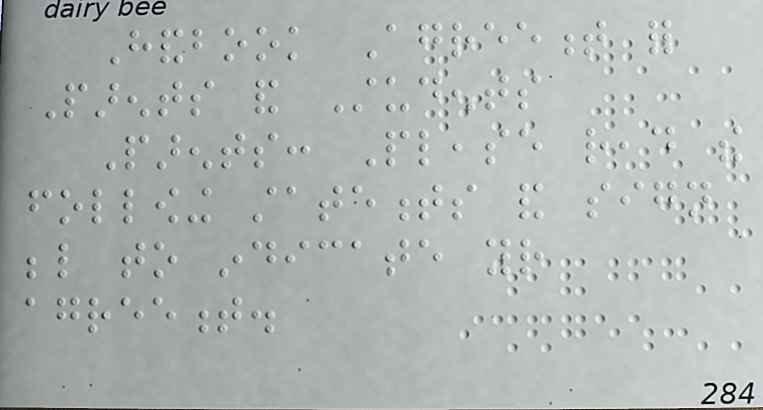Handbook Agreement for
Parents and Students
Parents: Please read the
following statements and sign
below to indicate your
agreement.
